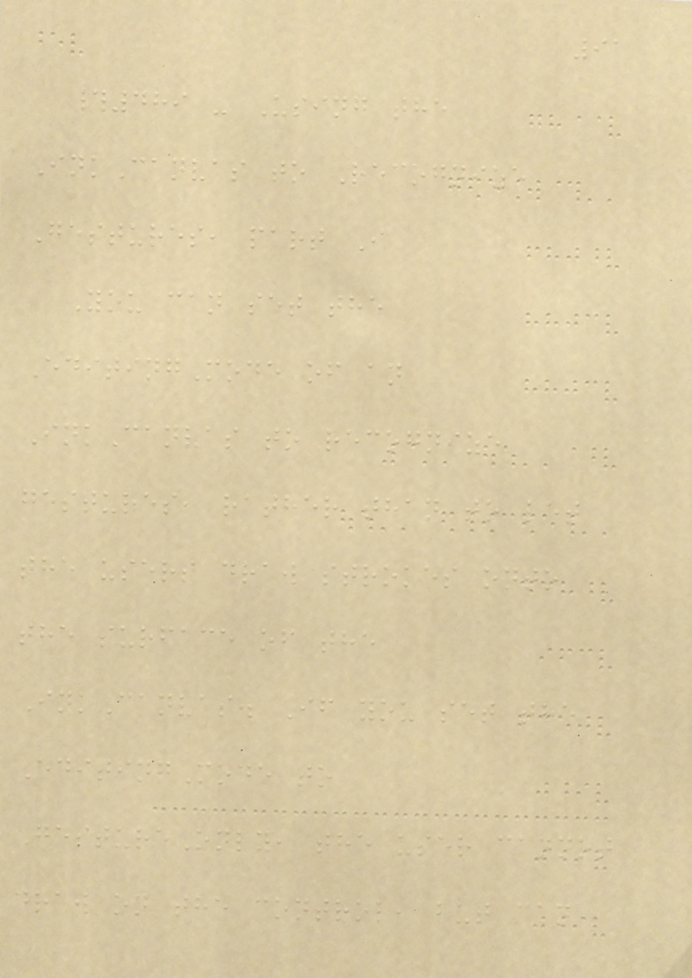91
#489 - Using the
InkCanvas to Recognize
Gestures, part I
You can set the
EditingMode of an
InkCanvas to recognize
gestures, rather than to let
the users draw strokes onto
the surface of the
InkCanvas. If you set the
EditingMode to
GestureOnly, the user cannot
draw on the control, but can
